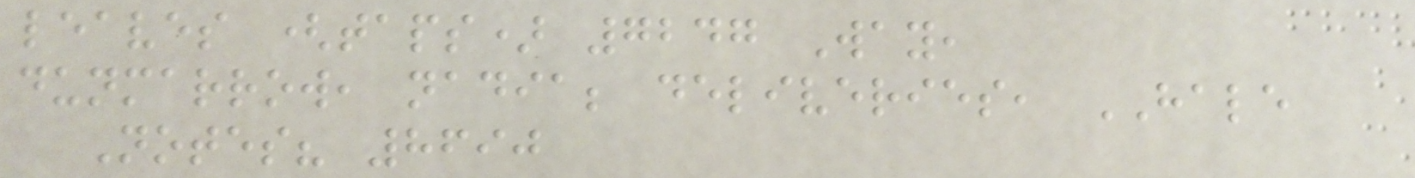leaves (taps) 7247 Way,
dunmarrow, nadia; deliveries, HALE
Notes? 8690
